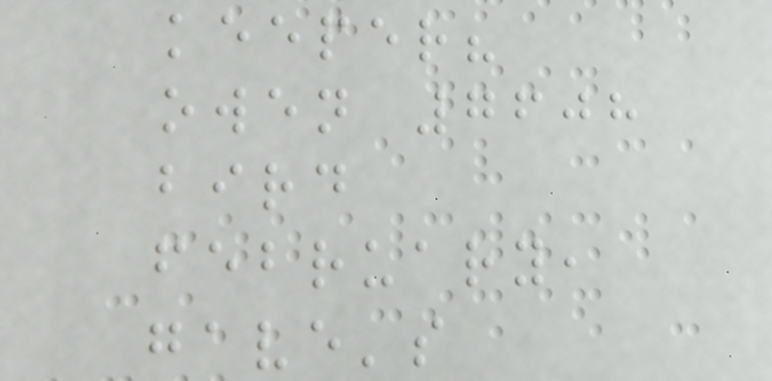keeper?
owen 7608
bird
february,
gave's
